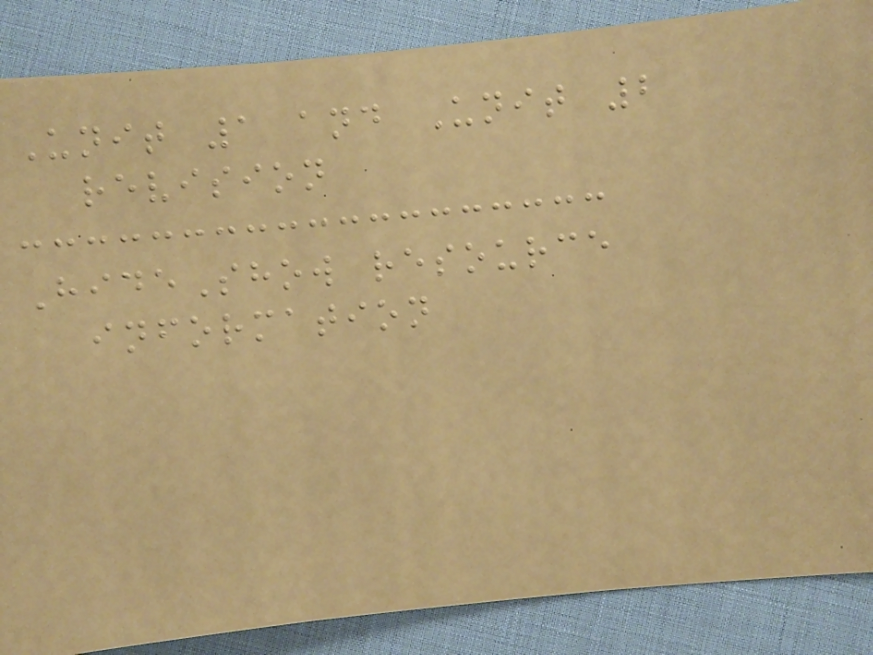Unit 1 and Unit 2
revision
HideShow resource
information
